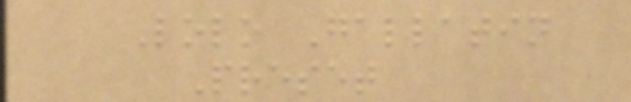Lolo Gallatin
Preset
